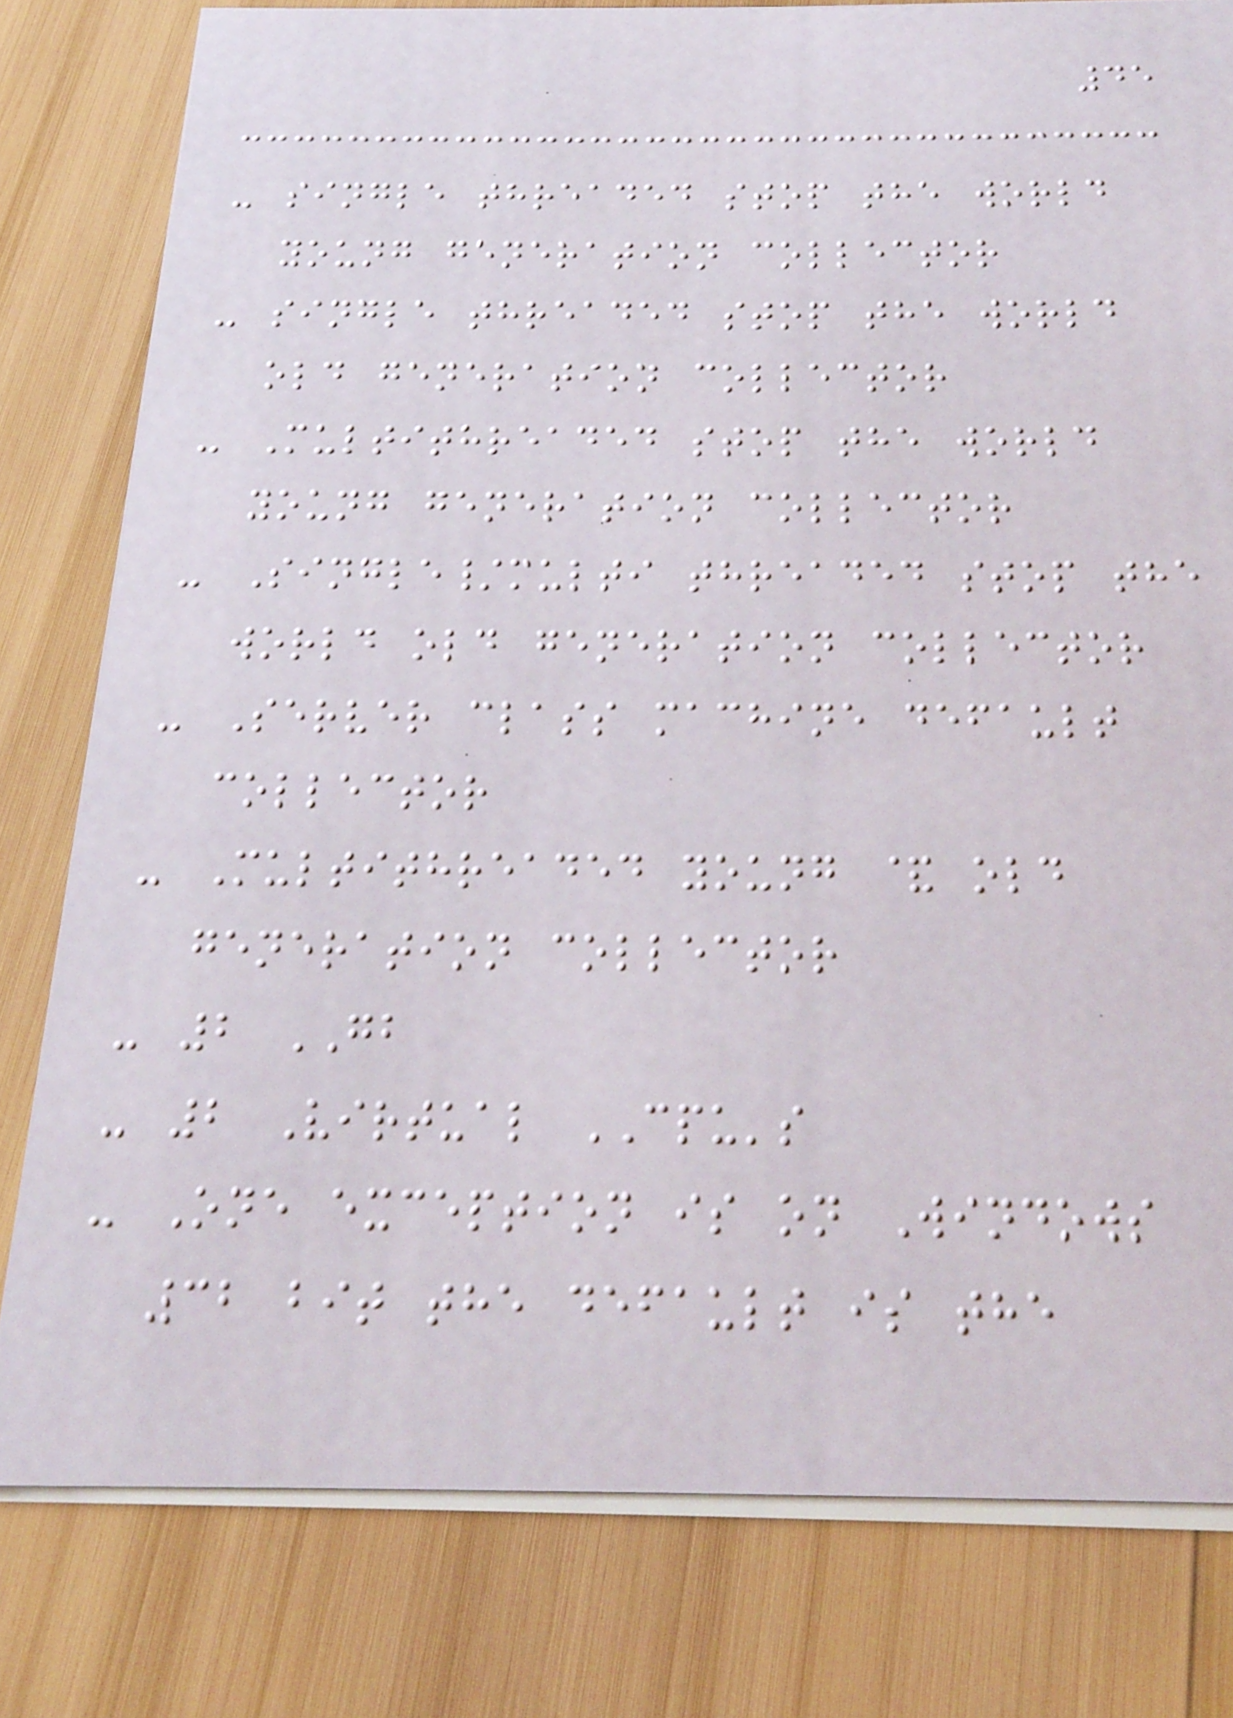45
- single threaded stop the world
young generation collector
- single threaded stop the world
old generation collector
- Multithreaded stop the world
young generation collector
- Single/multi threaded stop the
world old generation collector
- Server class machine default
collector
- Multithreaded young & old
generation collector
- 2 GB
- 2 Virtual CPU's
- One exception is on Windows
32 bit the default is the
